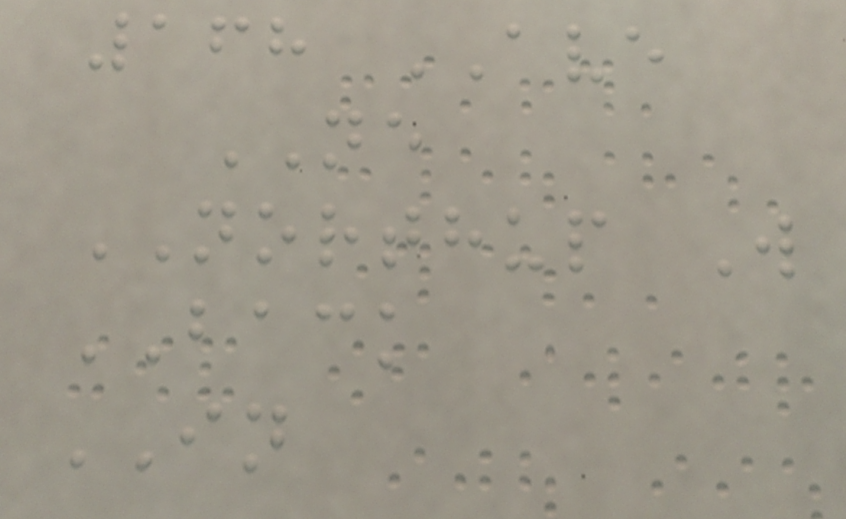168 AVE
NE
NORTHUP W
BACK
IN
